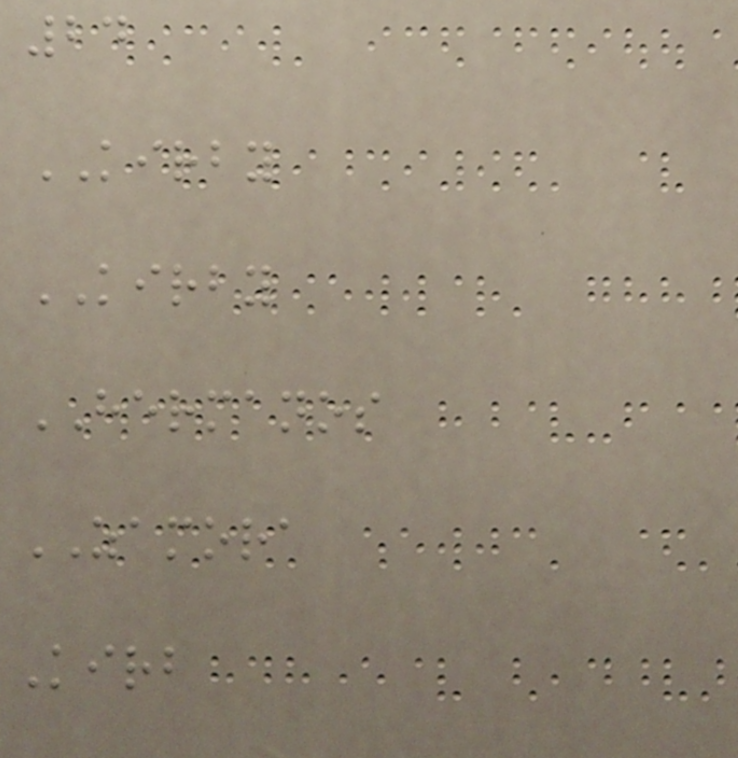24
KIRBY
KIRBY
HERMANOS
ZAMORA
Kirb
